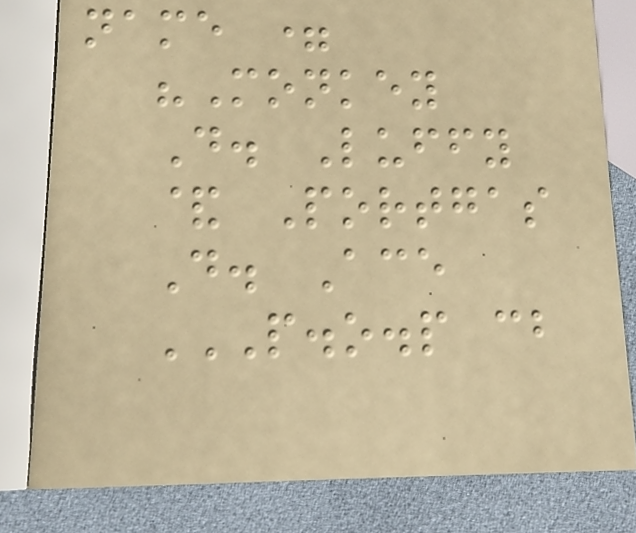name =
"Monkey
D. Luffy
& Portgas
D. Ace
P.O.P CB
